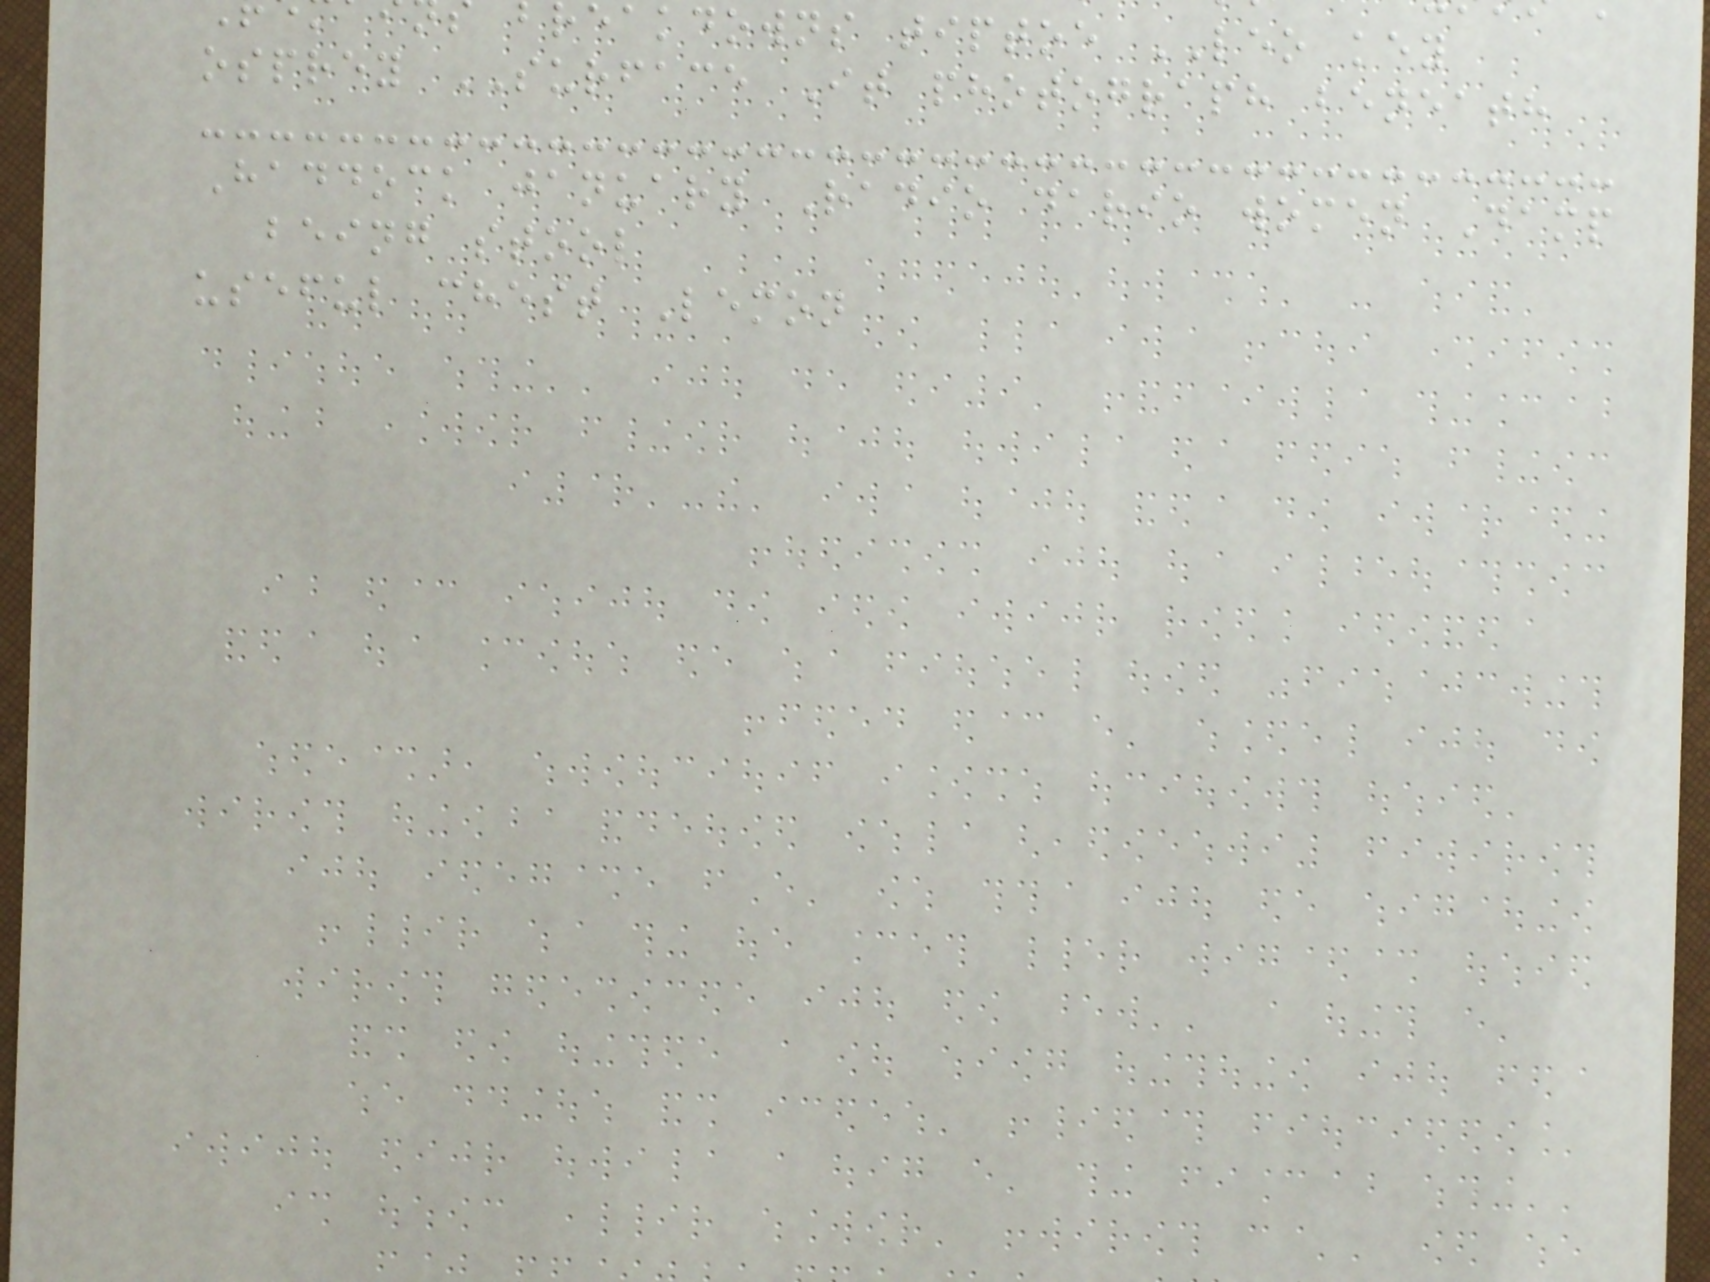reakdowns tiptoe LEO key
osprey SURFACE It photograph beneath
Haddock january Radio dario women Damp
being stool
useful chest Lemon
